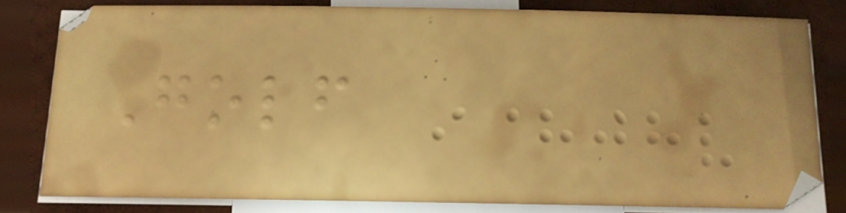Golf
